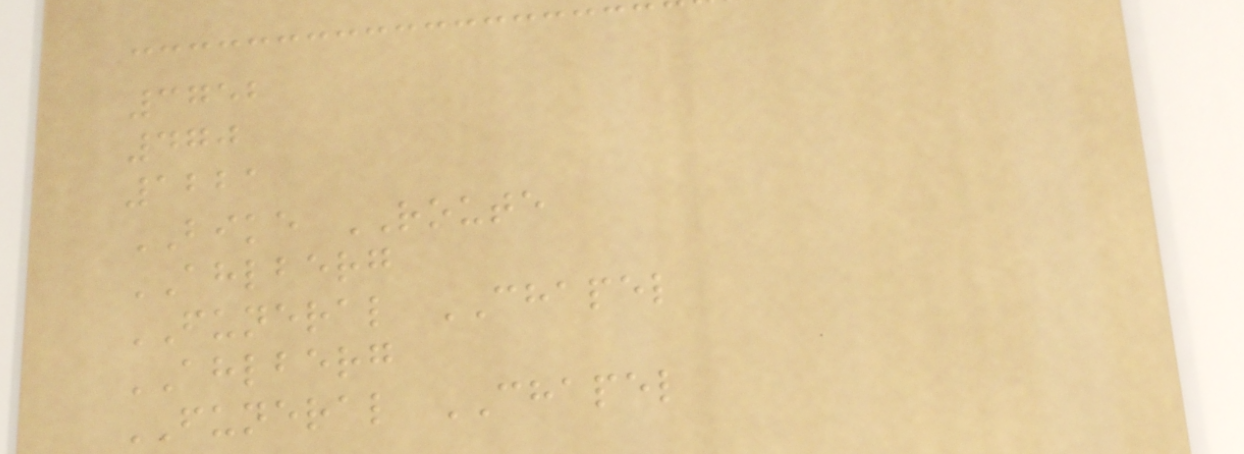3752
470
1221
BIKE ROUTE
AHLBERG
FUNERAL CHAPEL
AHLBERG
FUNERAL CHAPEL
